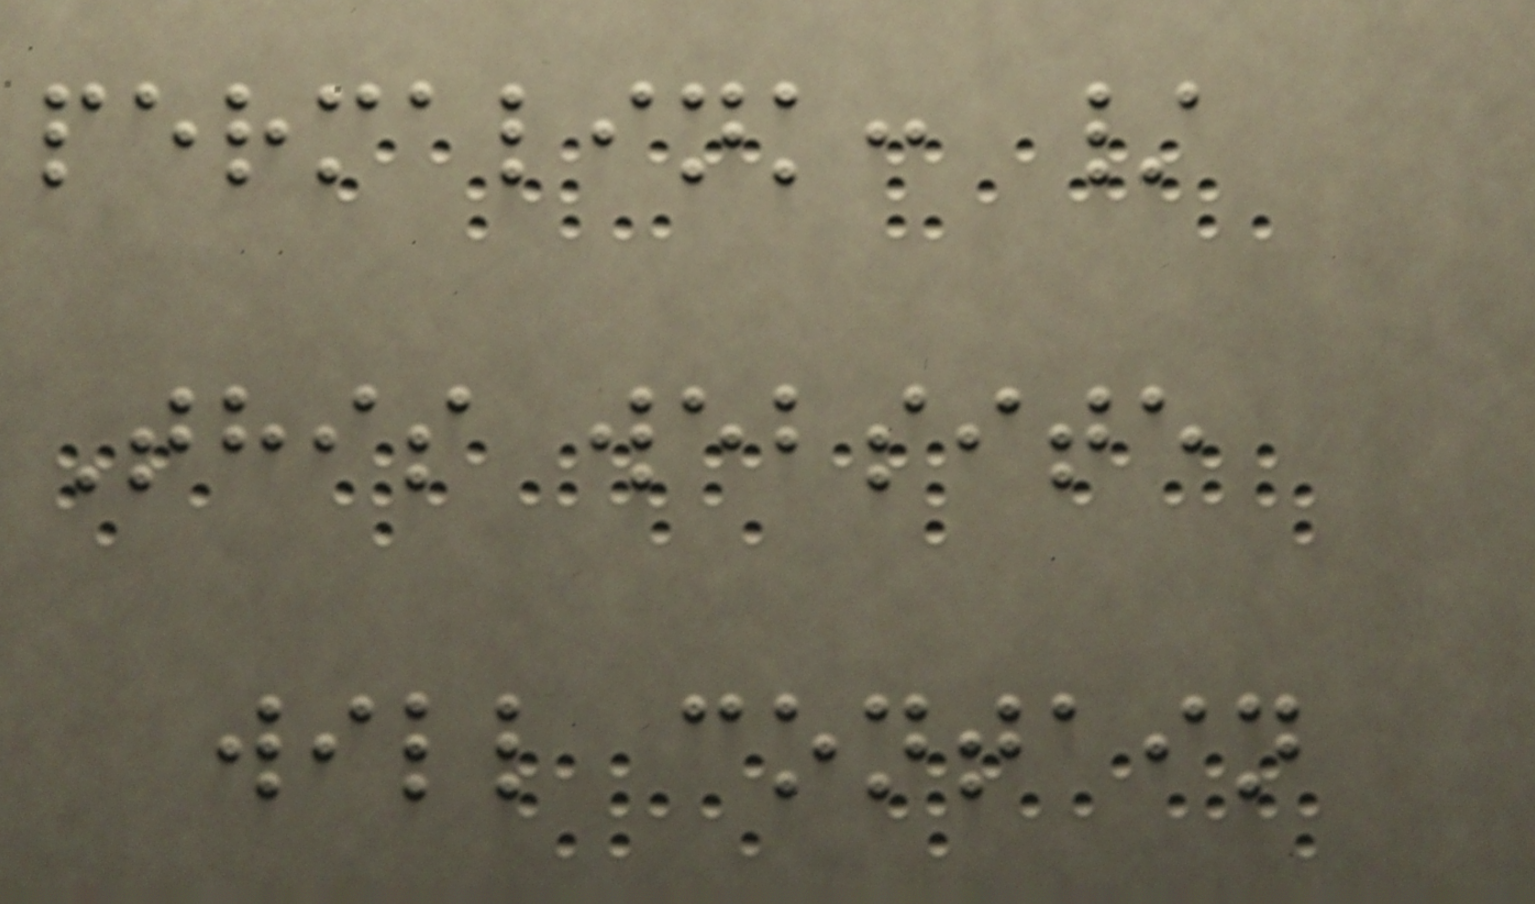permalink: /
This website
will contain
